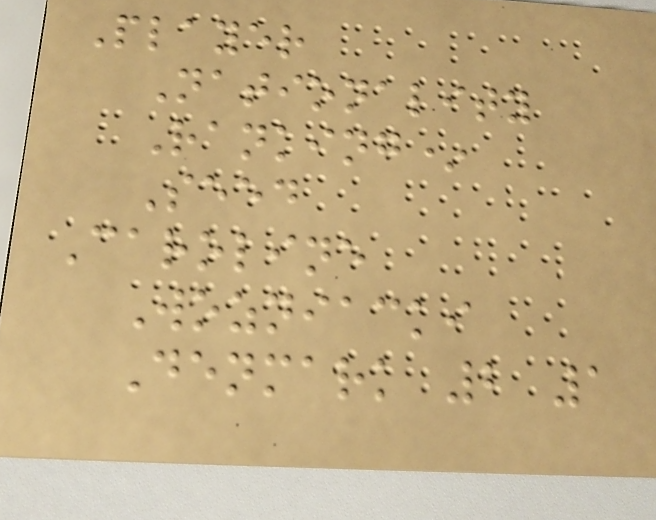Player
Nationality
Ranking*
Seed
Caroline
Wozniacki
Denmark 2 1
